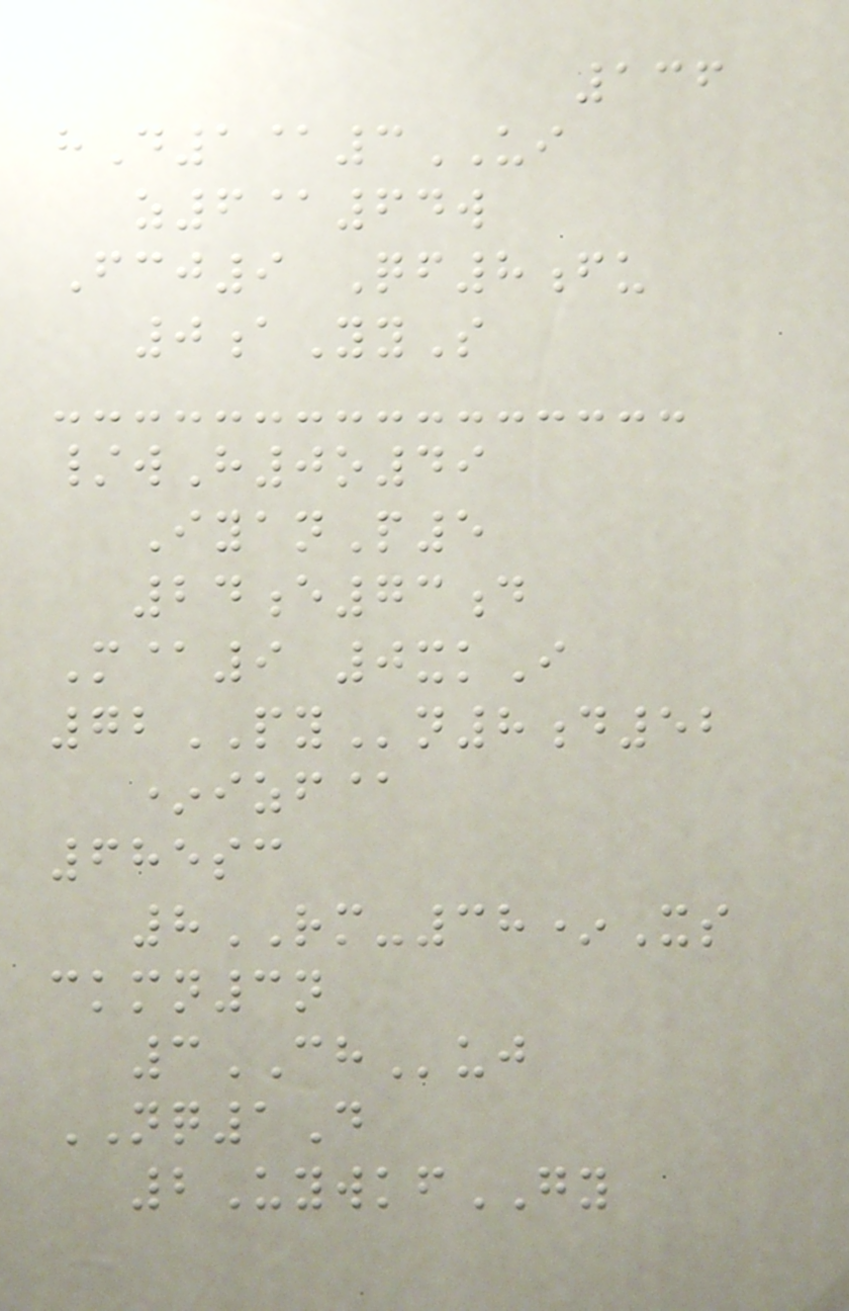136
hD1@3UI
z6@64w
Fcj9 Qf8fu
0aYyS
/wH0o49
IyanP5
24e73d
M@9 0xkI
72PYn8d52
*izf@
685sc
8RM-38*Xs
ckmn3n
3CHuj
NQ1D
2UywkfGY
